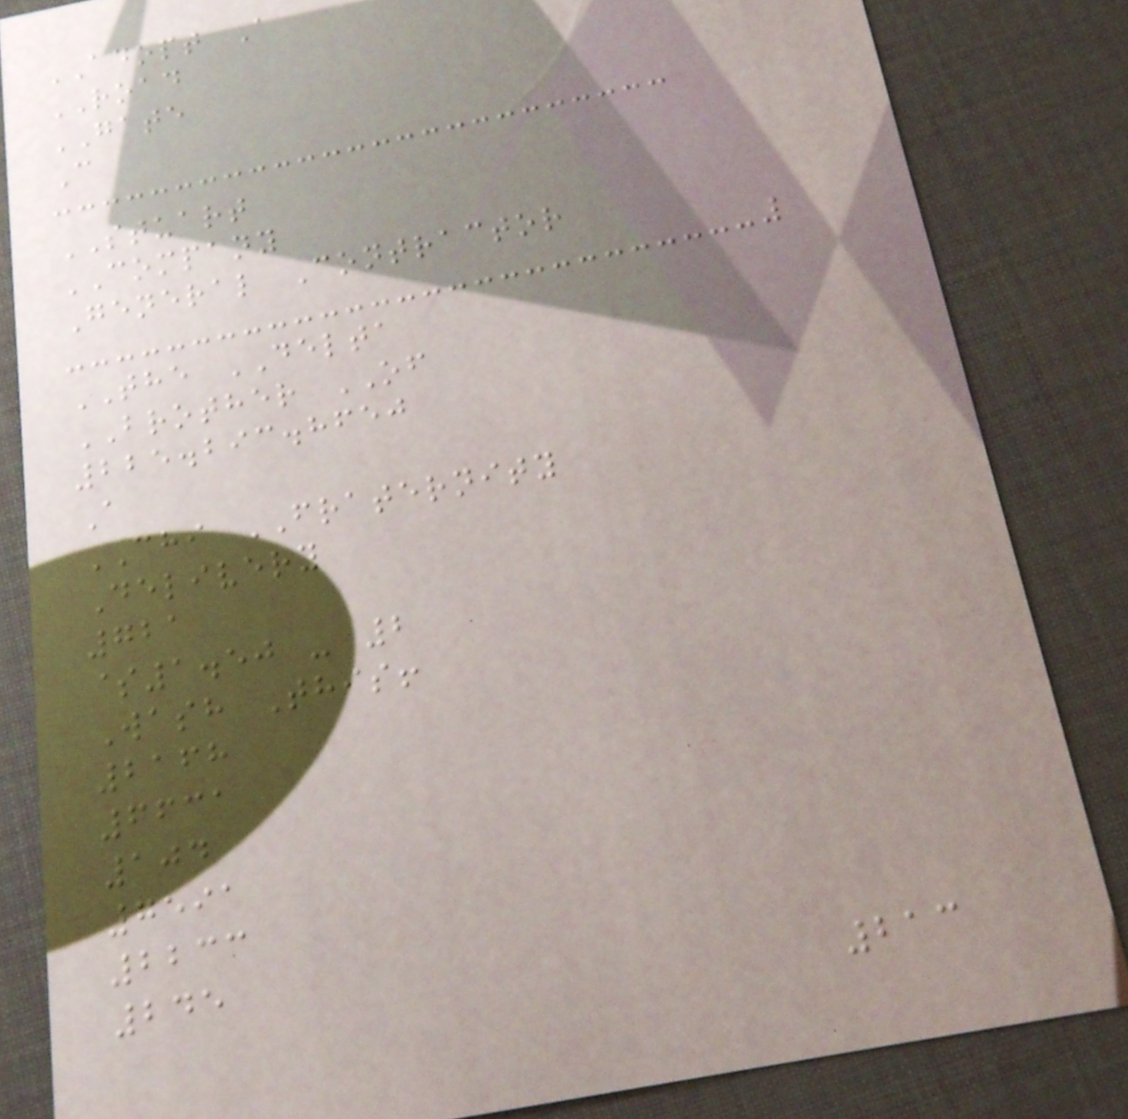ADOPT A
ROAD
GATE
C
STUART
COMPANY
General Contractor
THE DELTA
BROTHER OF
225.293.8650
A
CHI FRATERNITY
Delivery
721
$1.50 - 2
Wash This!
2168
6631
104
7591
2233
245
213
